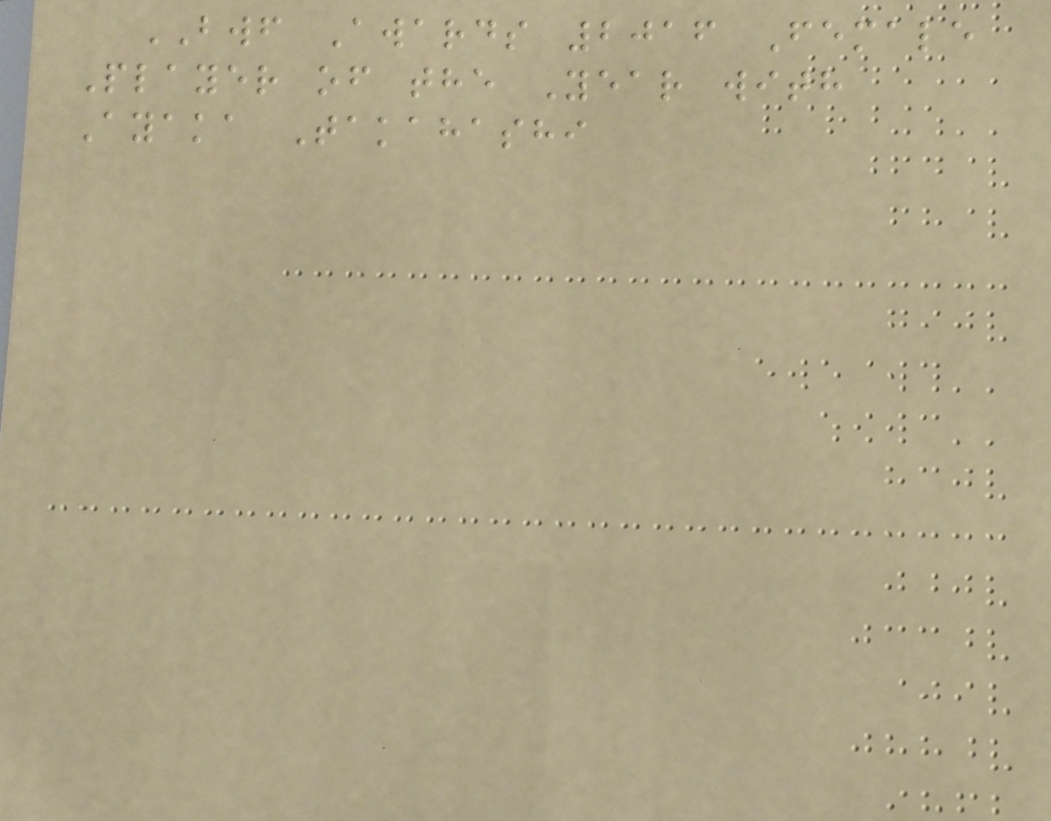BWF Awards 2016 Female
Player of the Year with
Ayaka Takahashi
